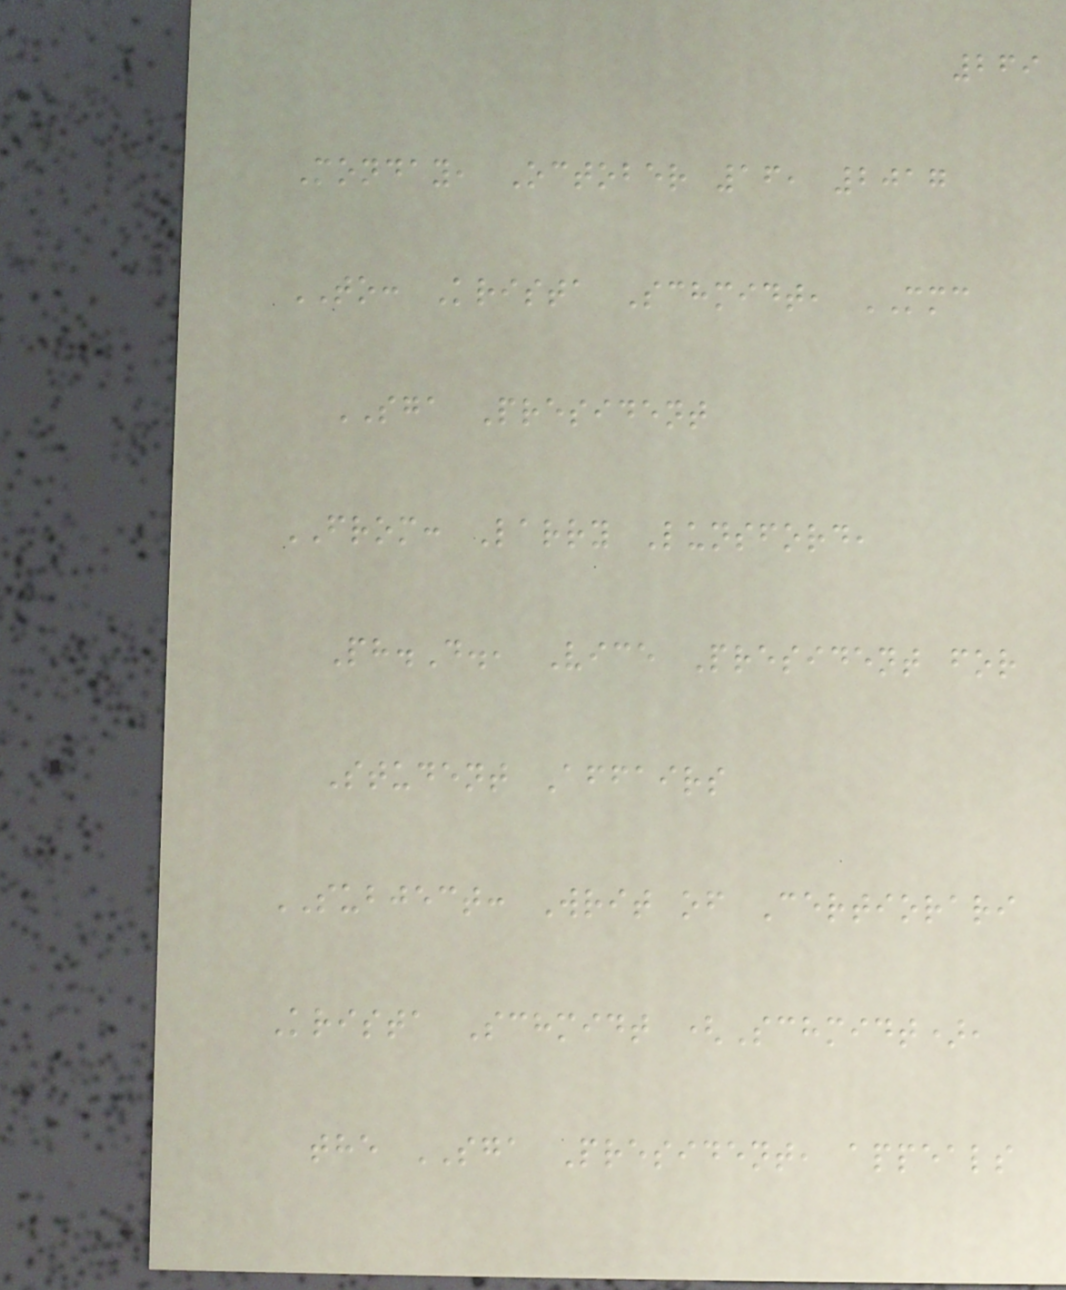269
Monday, October 16, 2017
TO: Krista Schmidt, MMC
SGA President
FROM: Larry Lunsford,
Ph.D., Vice President for
Student Affairs
SUBJECT: Writ of Certiorari
Krista Schmidt (Schmidt),
the SGA President, appeals
